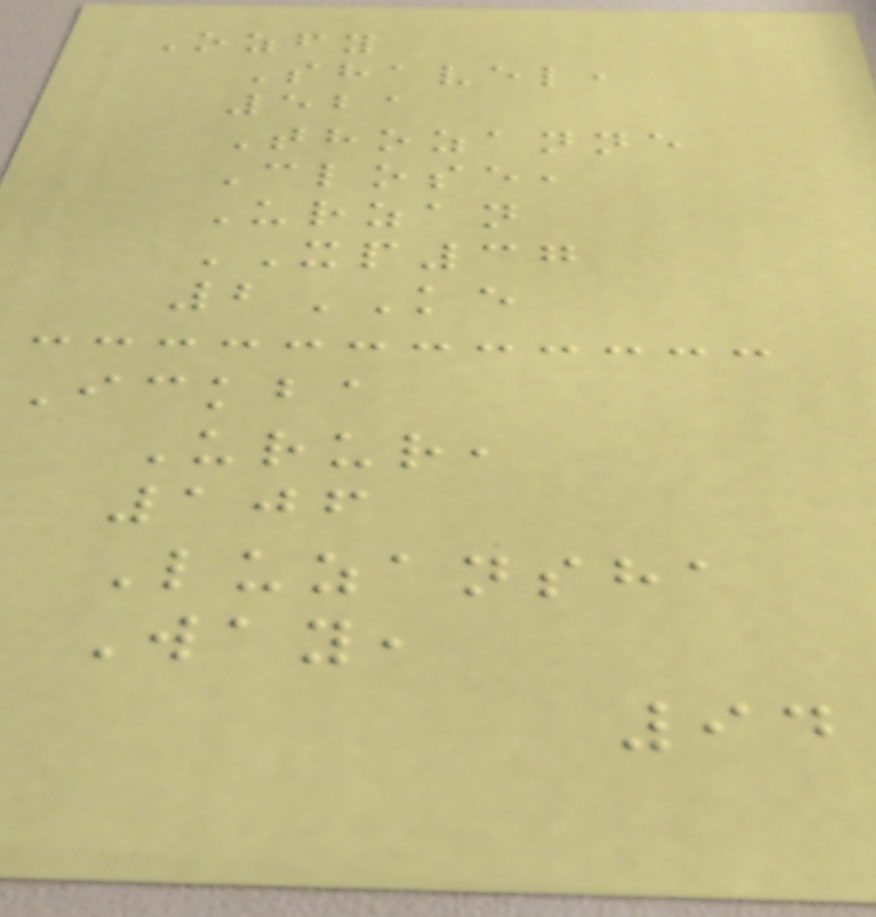Ozfy
Shavel,
521
Thozanne
Close,
Urzan
XP37
2KE
Ickba
Urur,
106
Luzansha
Way,
94
